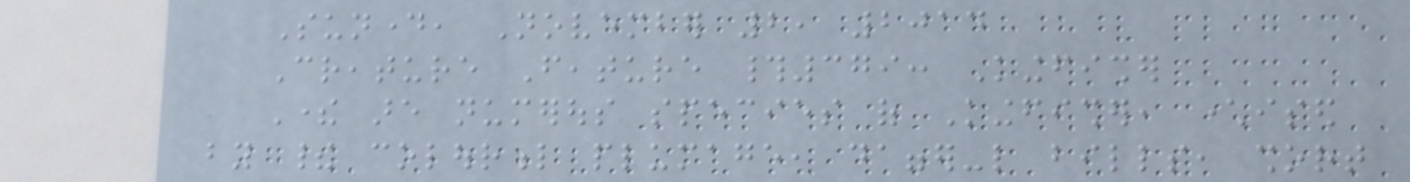Sunday, November 2, 2014
Creature Feature #379: Kingfisher
There are numerous species of Kingfisher, characterised
by their colourful plumage, dagger-like bills, short
